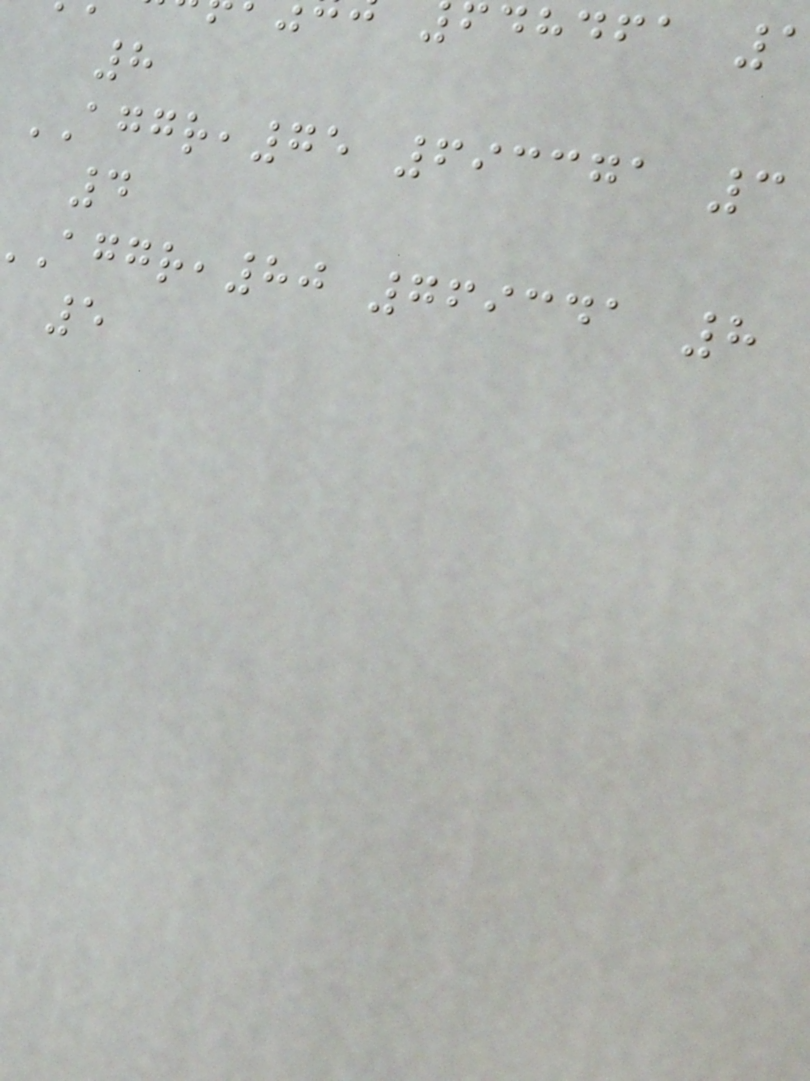8
AGGR,75 693371 3
4
aggr,80 769341 8
5
